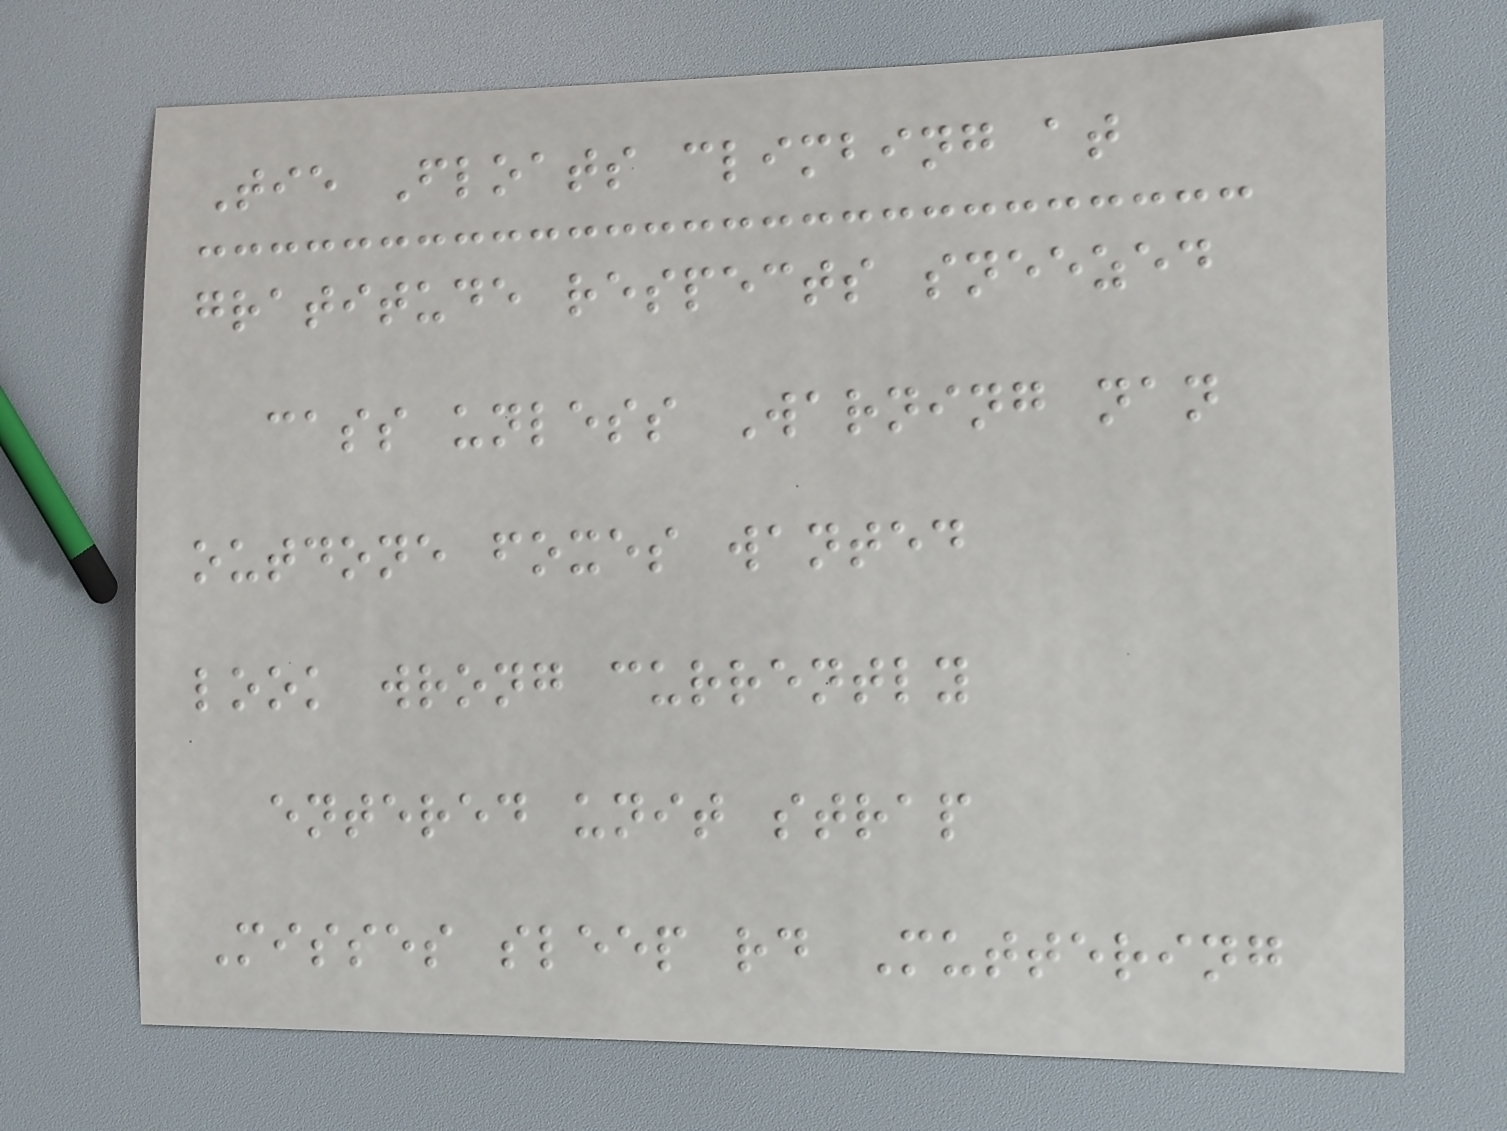Tie Floats climbing at
gratitude respects sneezed
cass unless Warning nan
outdone foxes wanted
look wrong currently
entered unit strap
Misses sleep rd Muttering
